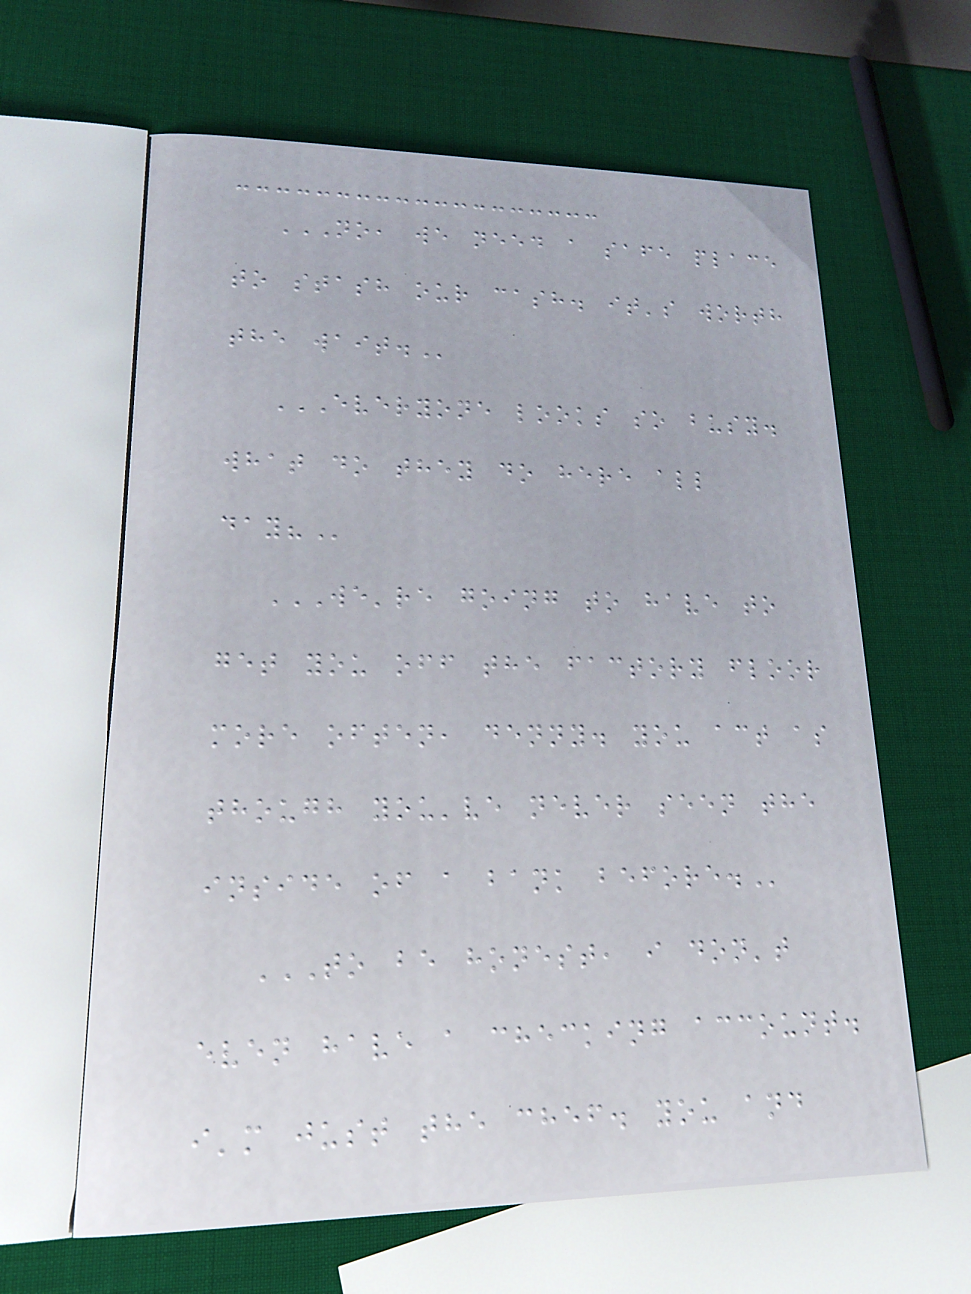NO, WE NEED A SAFE PLACE
TO STASH OUR CASH. IT'S WORTH
THE WAIT.
EVERYONE LOOKS SO BUSY.
WHAT DO THEY DO HERE ALL
DAY?
WE'RE GOING TO HAVE TO
GET YOU OFF THE FACTORY FLOOR
MORE OFTEN, DENNY. YOU ACT AS
THOUGH YOU'VE NEVER SEEN THE
INSIDE OF A BANK BEFORE.
TO BE HONEST, I DON'T
EVEN HAVE A CHECKING ACCOUNT.
I'M JUST THE CHEF. YOU AND
